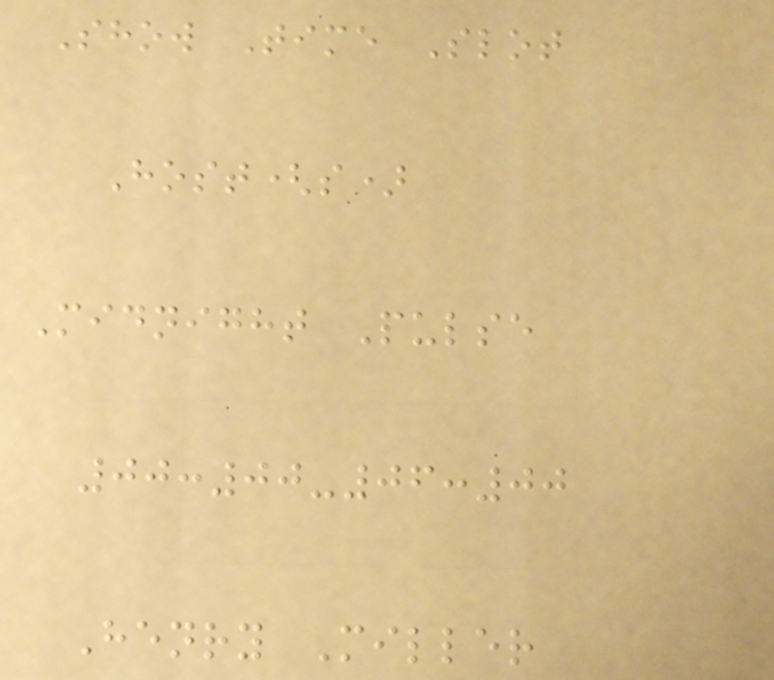Show Time Slot
Host(s)
Midnight Pulse
00:00-06:00
Henry Miller
